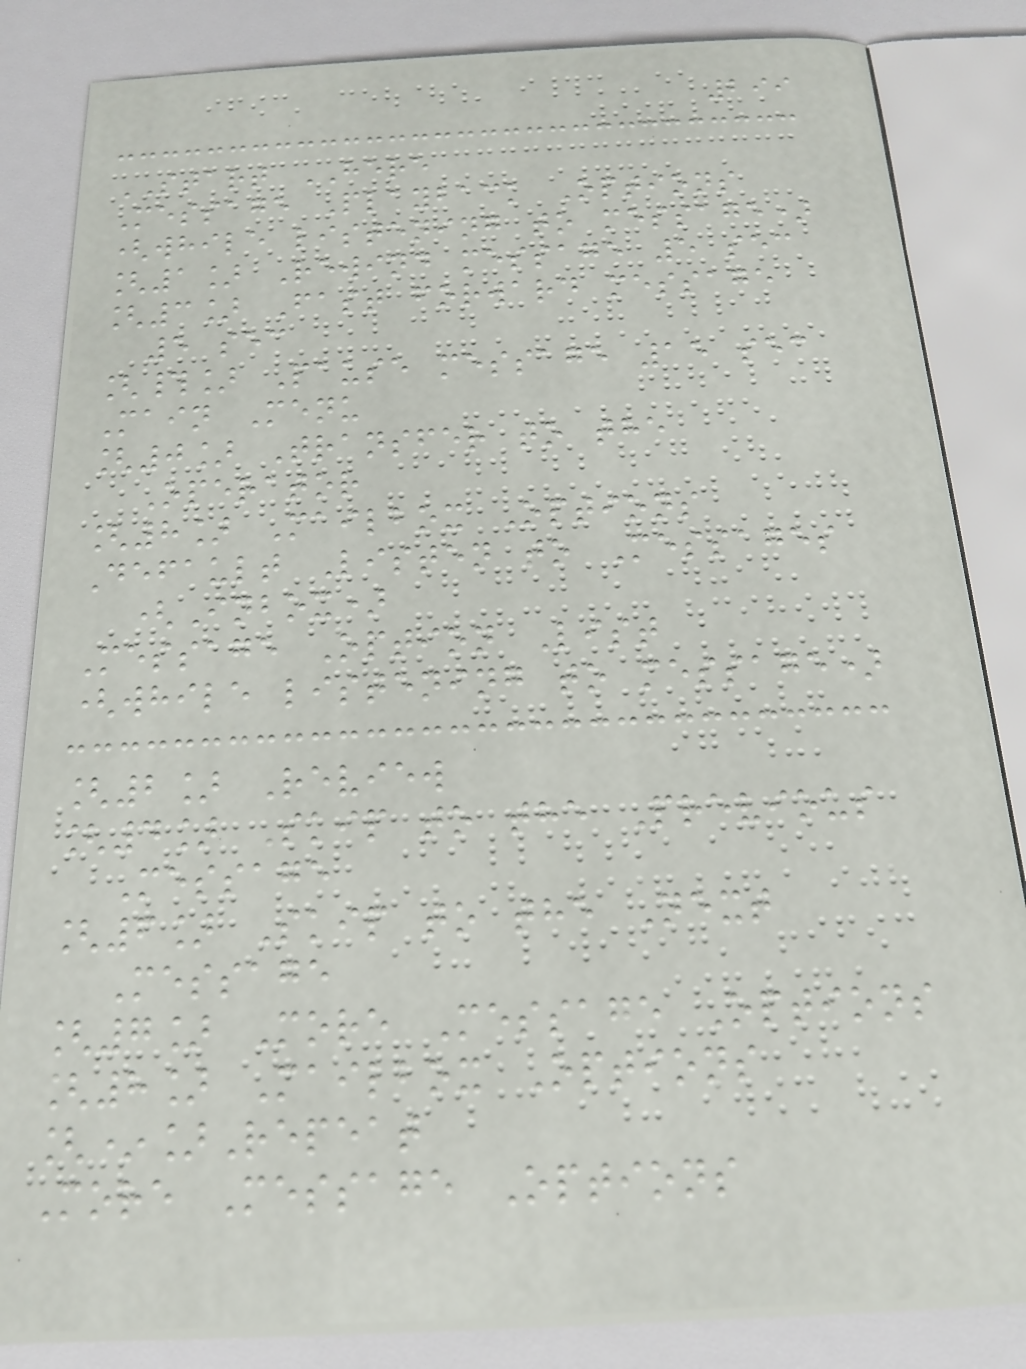299
START HERE
Message Playback Options
(while listening to message)
[1] Rewind message 5 sec
[3] Fast forward message
5 sec
[#] Pause message 15 sec
Main Menu
[0] Transfer to the
Operator
[8] Mailbox Options
Default Listen to Messages
(Inbox)
Message Option List
(while listening to message)
[2] Review
[4] Skip to the Previous
Message
[6] Skip to the Next
Message
[7] More Message Options
[8] Mailbox Options
[*]Repeat
More Message Options
